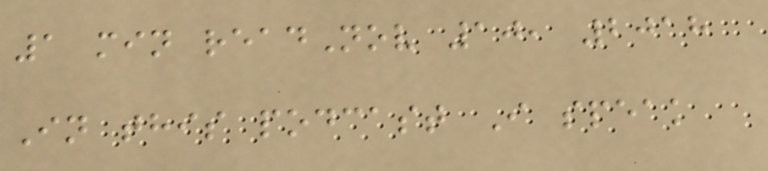1 min readNov 10, 2018
In this podcast I speak
